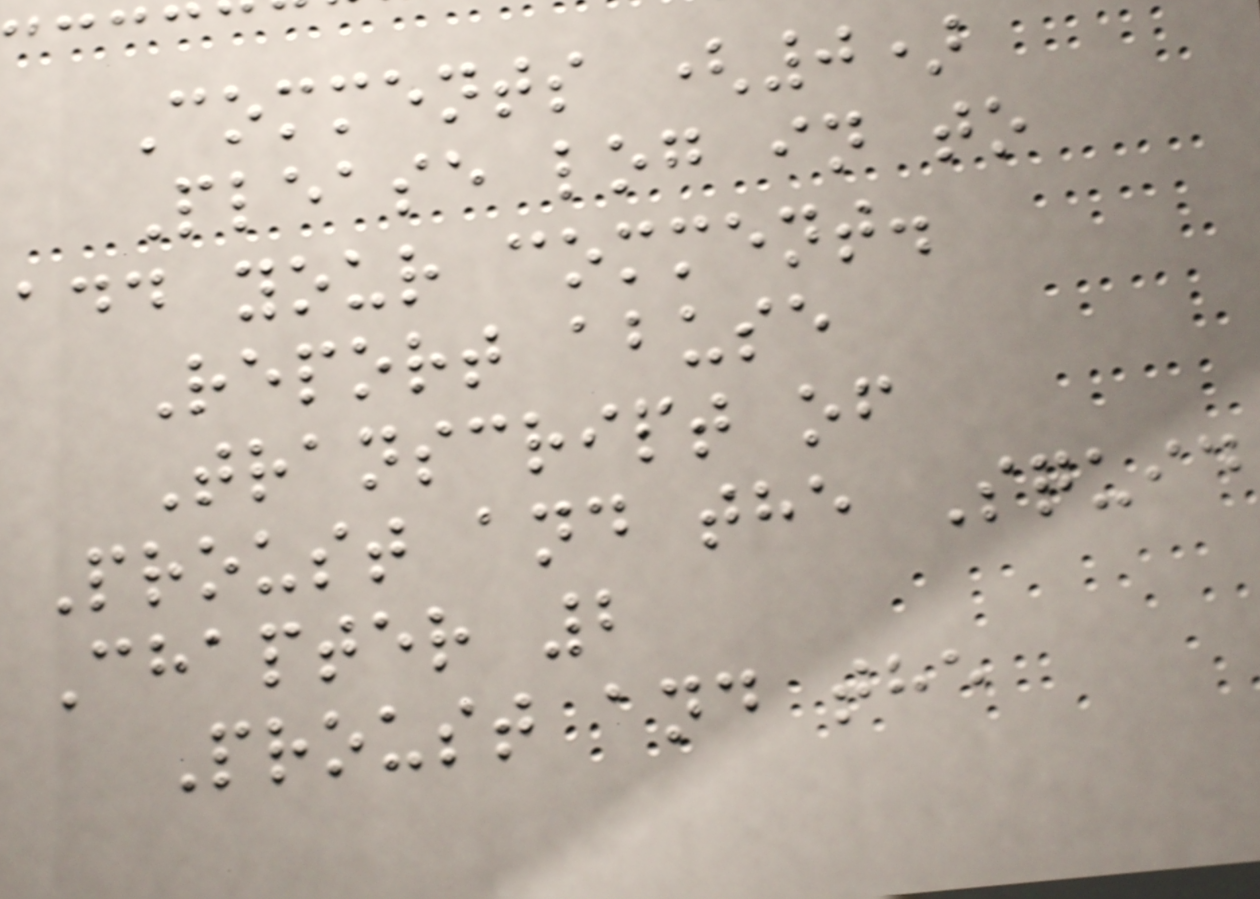Comments (0)
Please log in to
add your comment.
Report abuse
Transcript of
Proust and the Squid
Chapter 2
Proust and the
